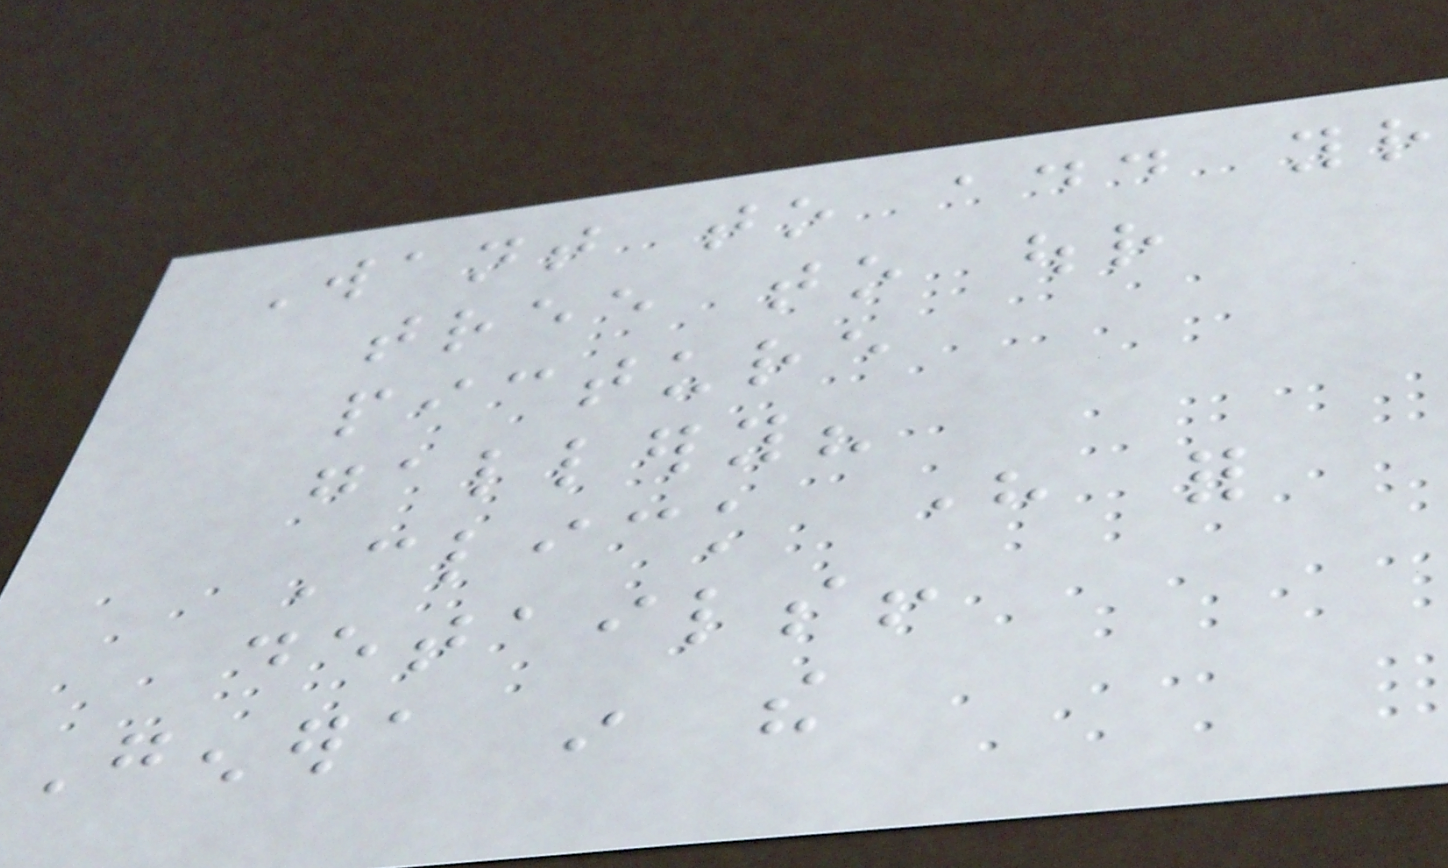Want to add your
tree to our
picture
gallery?
Click here for
details!
Genera in the
